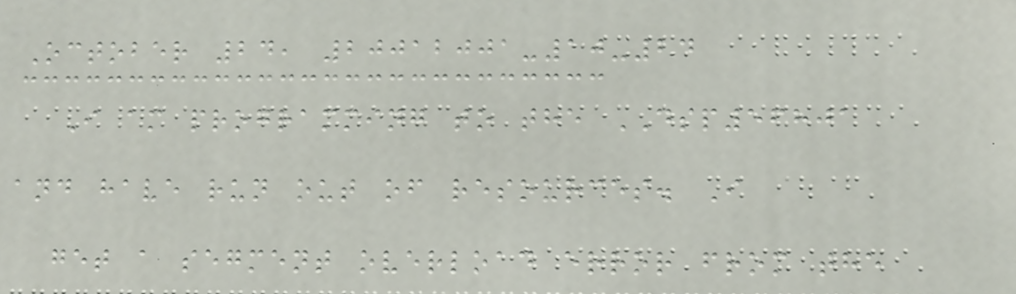October 24, 20012001-10-24
I am programming to the DSP56801
and have run out of resources. I
get a segment overload error from the
